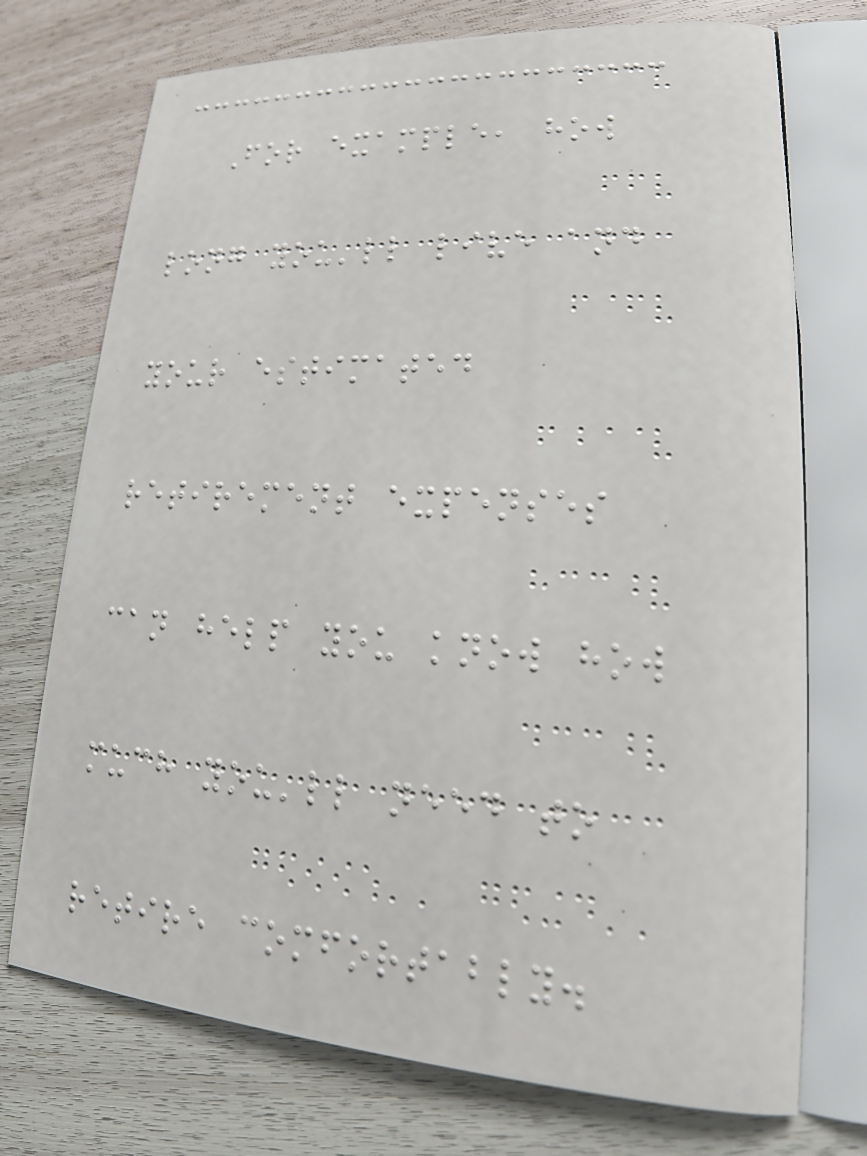For example, how
long you'll live and
your estimated
retirement expenses
can help you know how
much you'll need to
retire comfortably.
